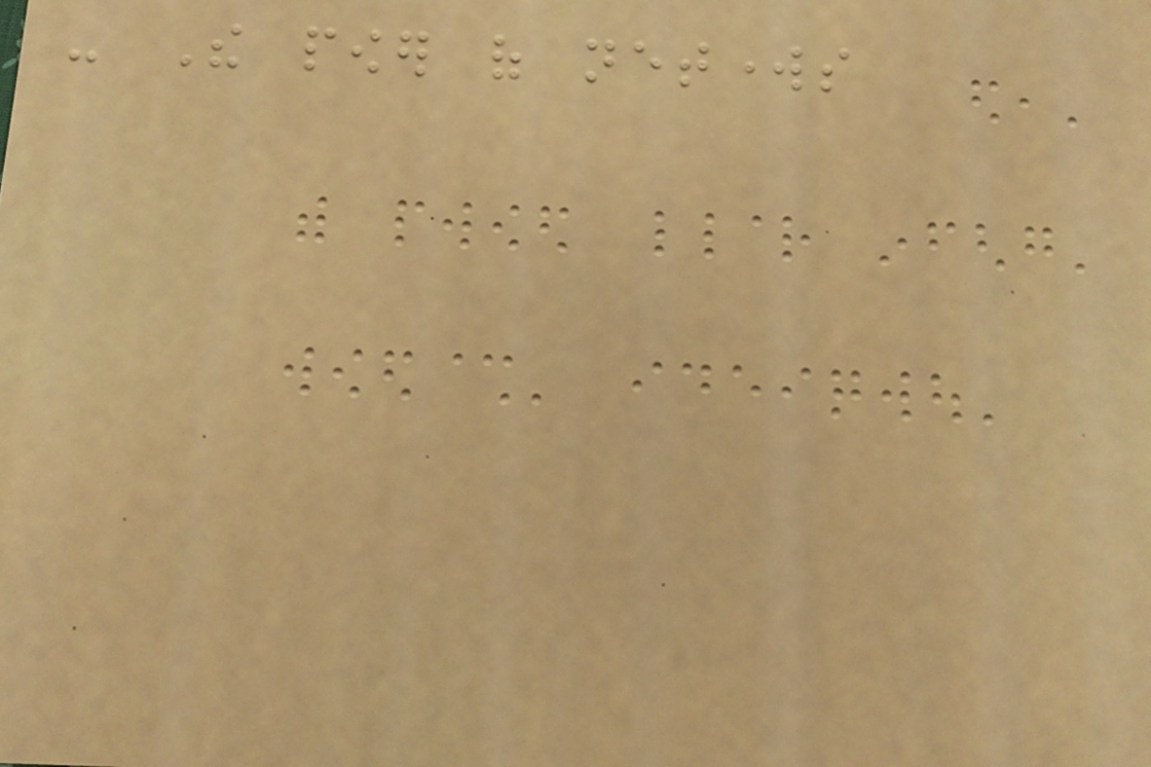- The power of networks
